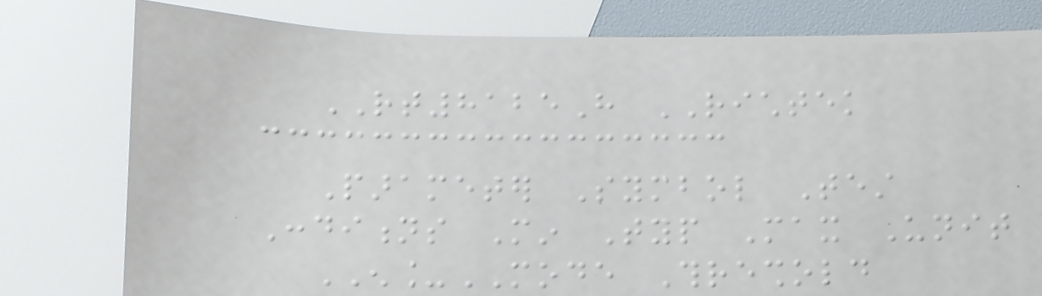RT8125H RICHTEK
Parameter Symbol Test
Conditions Min Typ Max Unit
EN_MODE Threshold
